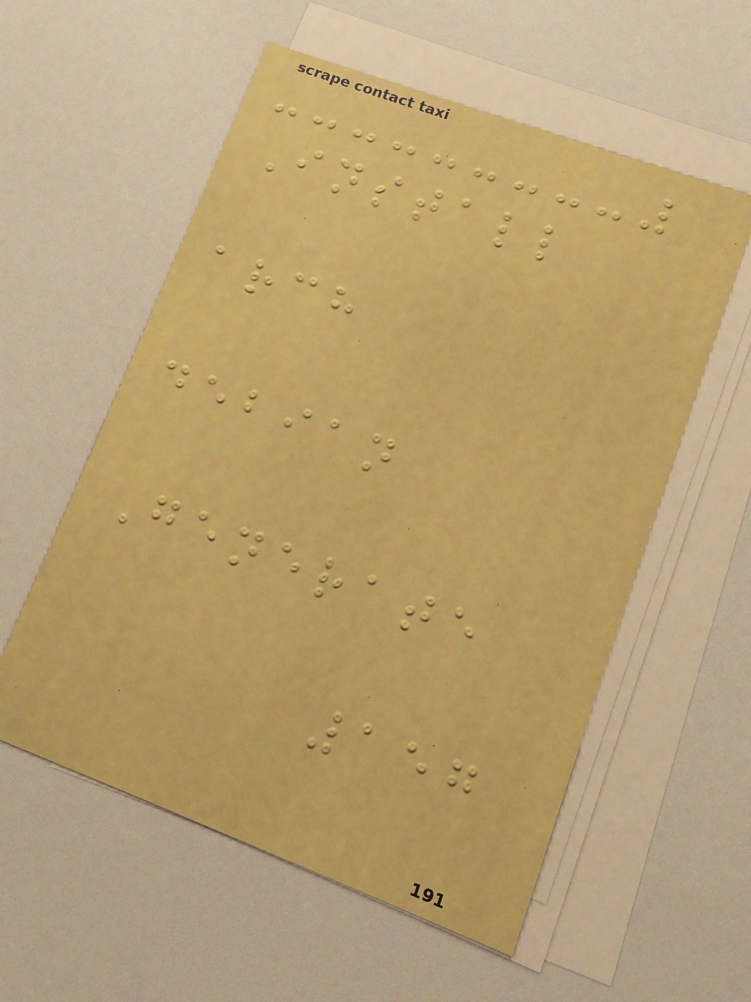Install
arch
debian
Generate
157
